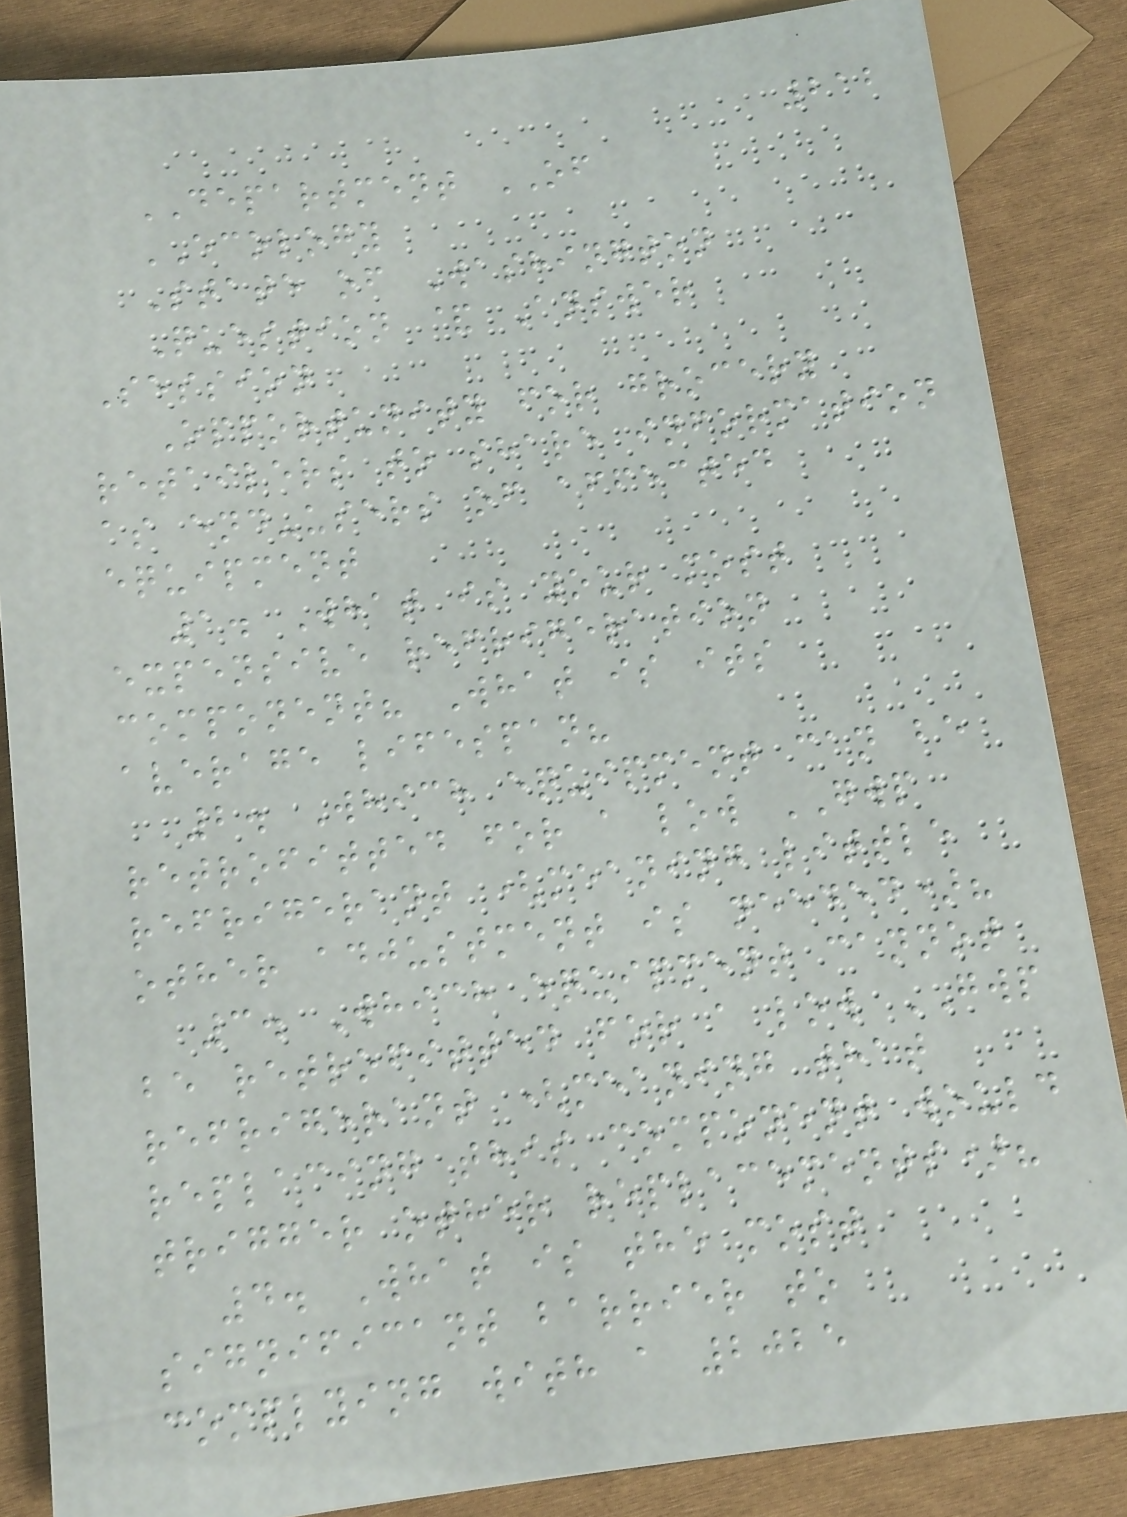212
DEPARTMENT OF
ECOLOGY
State of Washington
Question & Answer
Session
Opportunity for grocery
retailers to share information
as end-users of affected
equipment
1. What is your most
expensive refrigeration
component? What is its
average lifespan?
2. Which equipment can be
retrofitted for a low GWP
refrigerant (meaning little
other adjustment is needed)?
3. Which equipment cannot
be retrofitted for a low GWP
refrigerant (meaning that
replacing this component would
trigger other replacements)?
4. What is the most
significant barrier to
complying with a 2025
